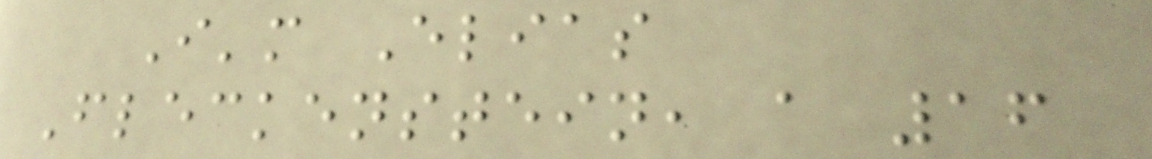I'm Elias
Fleckenstein, a 16
